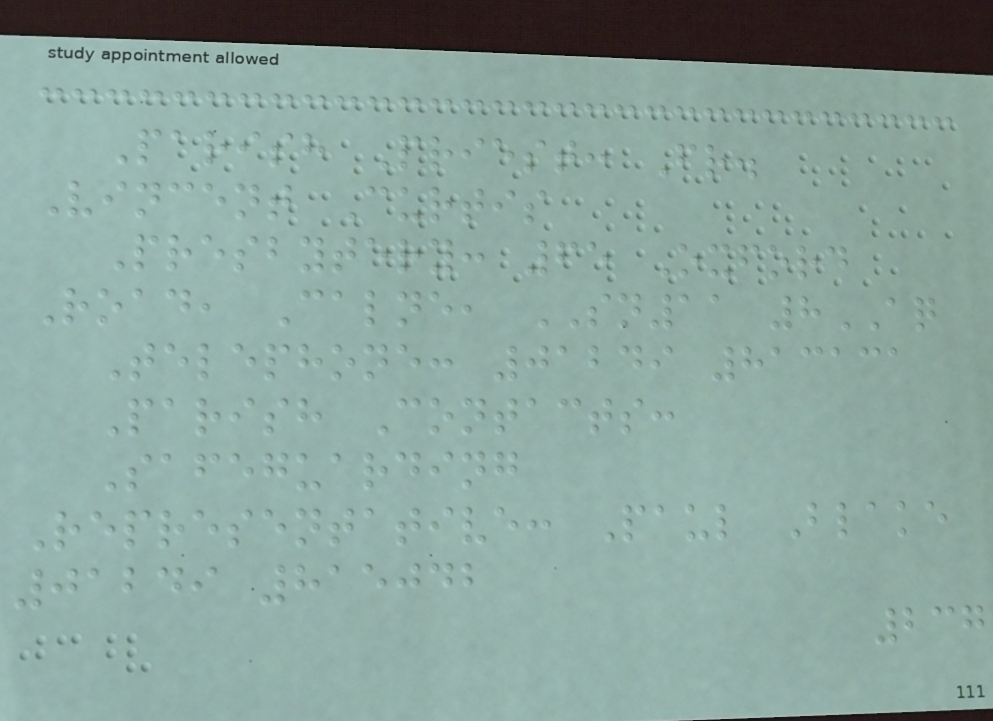Parish Priest: Fr.
Vincent Curtis
Presbytery: 65 Oxford
Road, Calne, SN11 8AQ
Telephone: 01249 813131
Parish Contacts:
Safeguarding
Representative: Paul Blake
01249 815042
237
